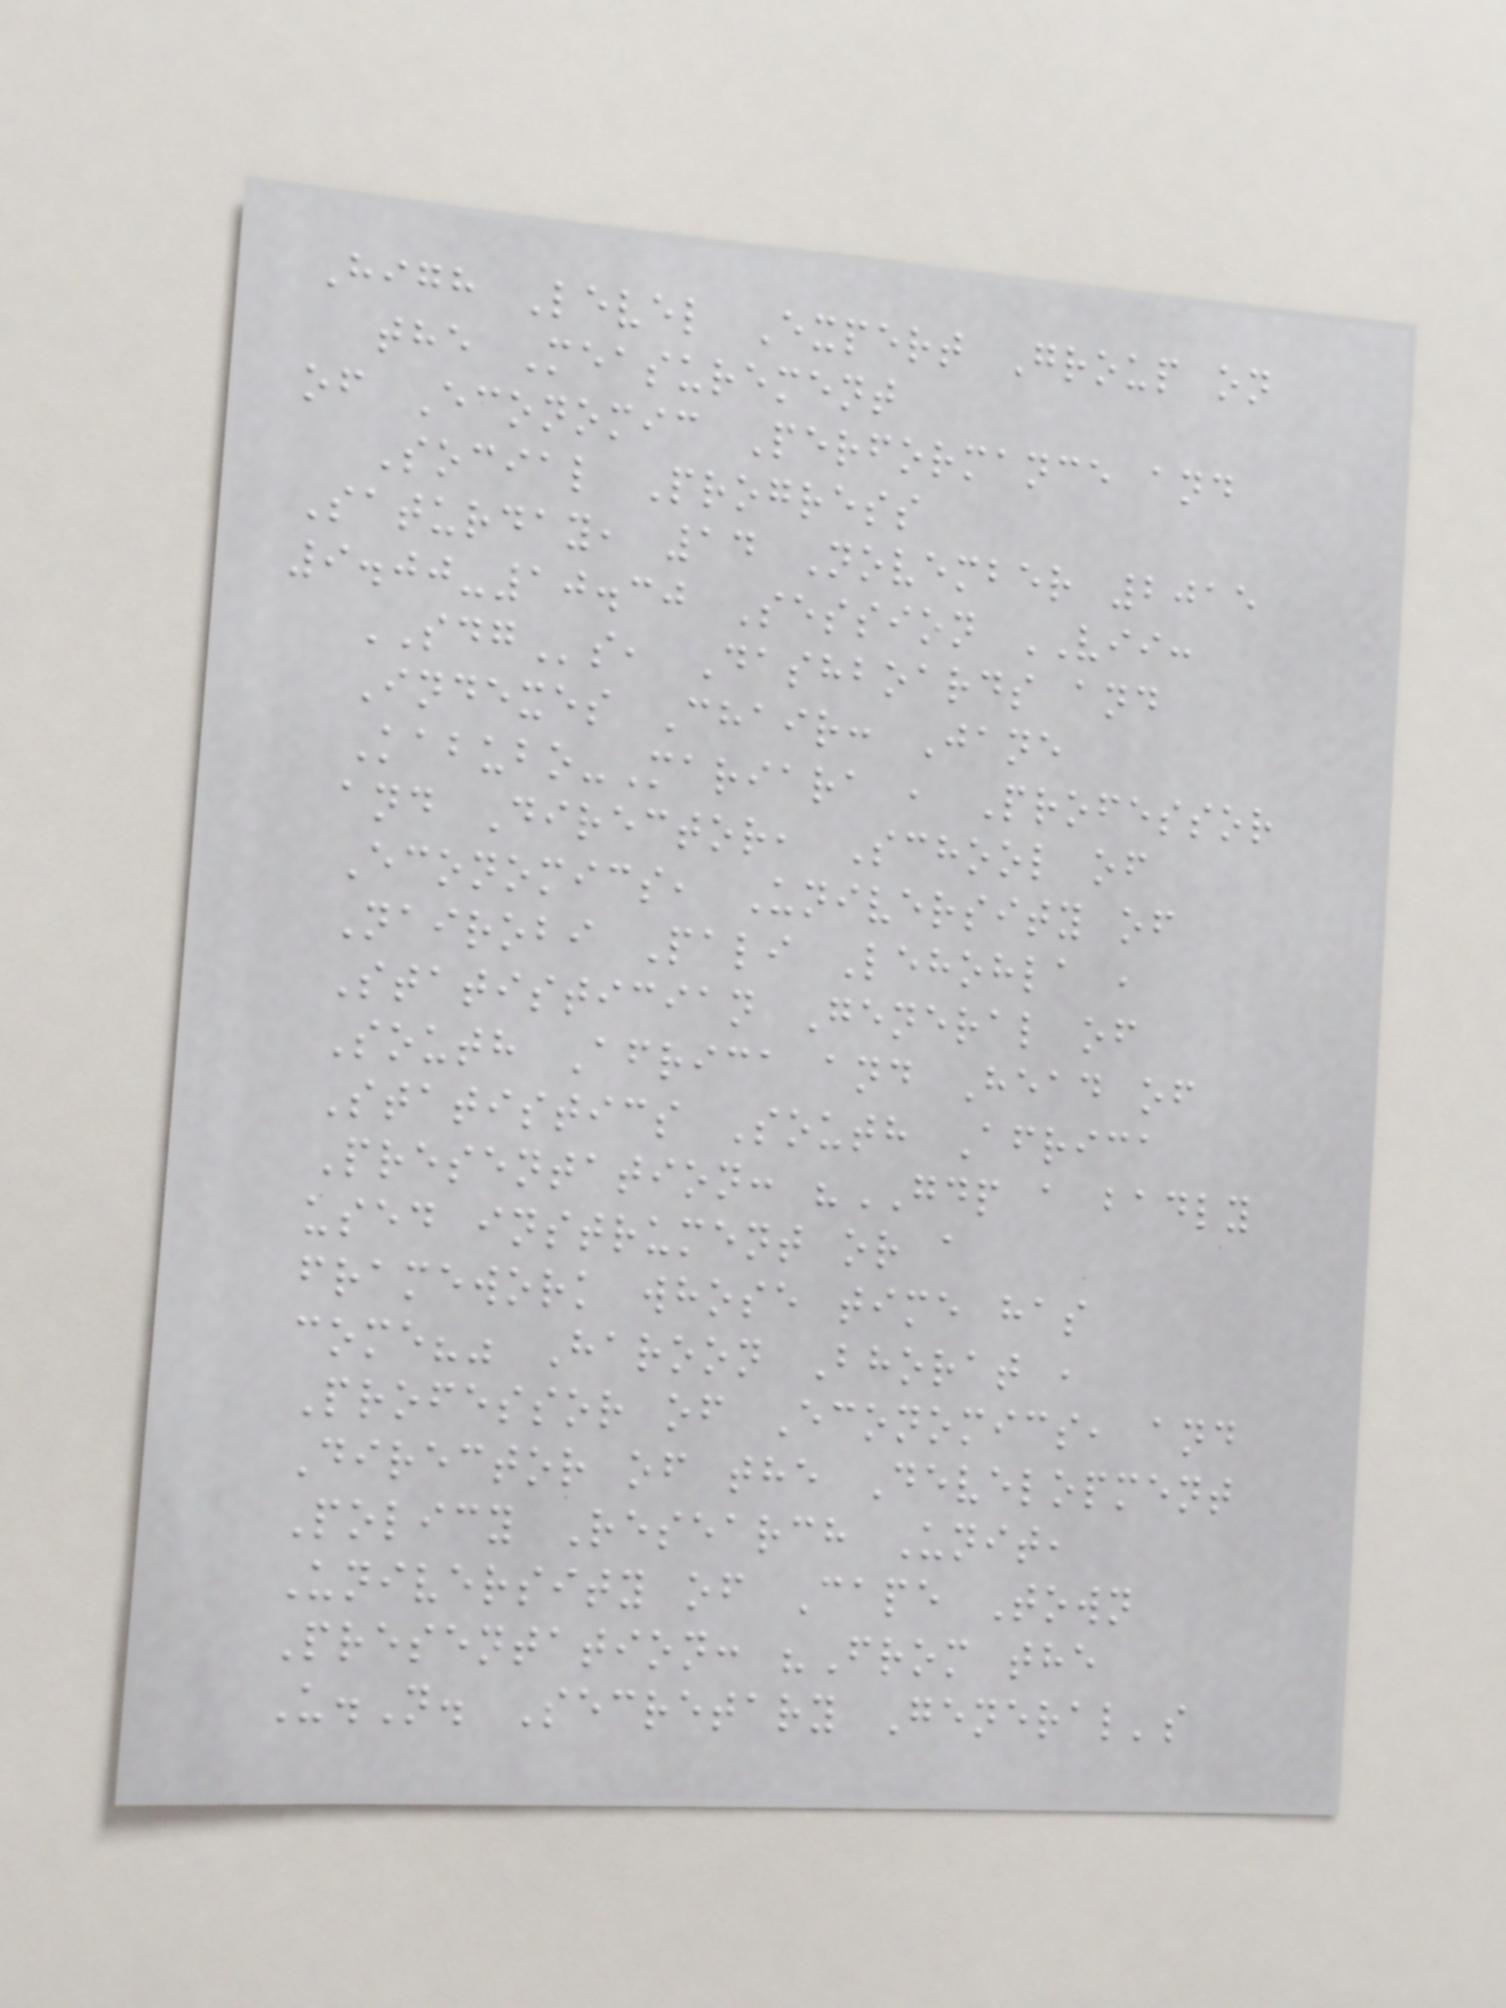High Level Expert Group on
the Measurement
of Economic Performance and
Social Progress
Saturday, 14 November 2015
9.00-10.30 Session VII:
SDGs, Dashboards and
Indexes Chair: Jane
Kabubo-Mariara , Professor
and Director, School of
Economics, University of
Nairobi Pali Lehohla ,
Statistician General of
South Africa and Head of
Statistics South Africa
Presentation: "GDP a badly
used instrument or a
framework whose time has
come?" Haroon Bhorat ,
Professor of Economics, and
Director of the Development
Policy Research Unit,
University of Cape Town
Presentation: "From the
U.N. Secretary General's
